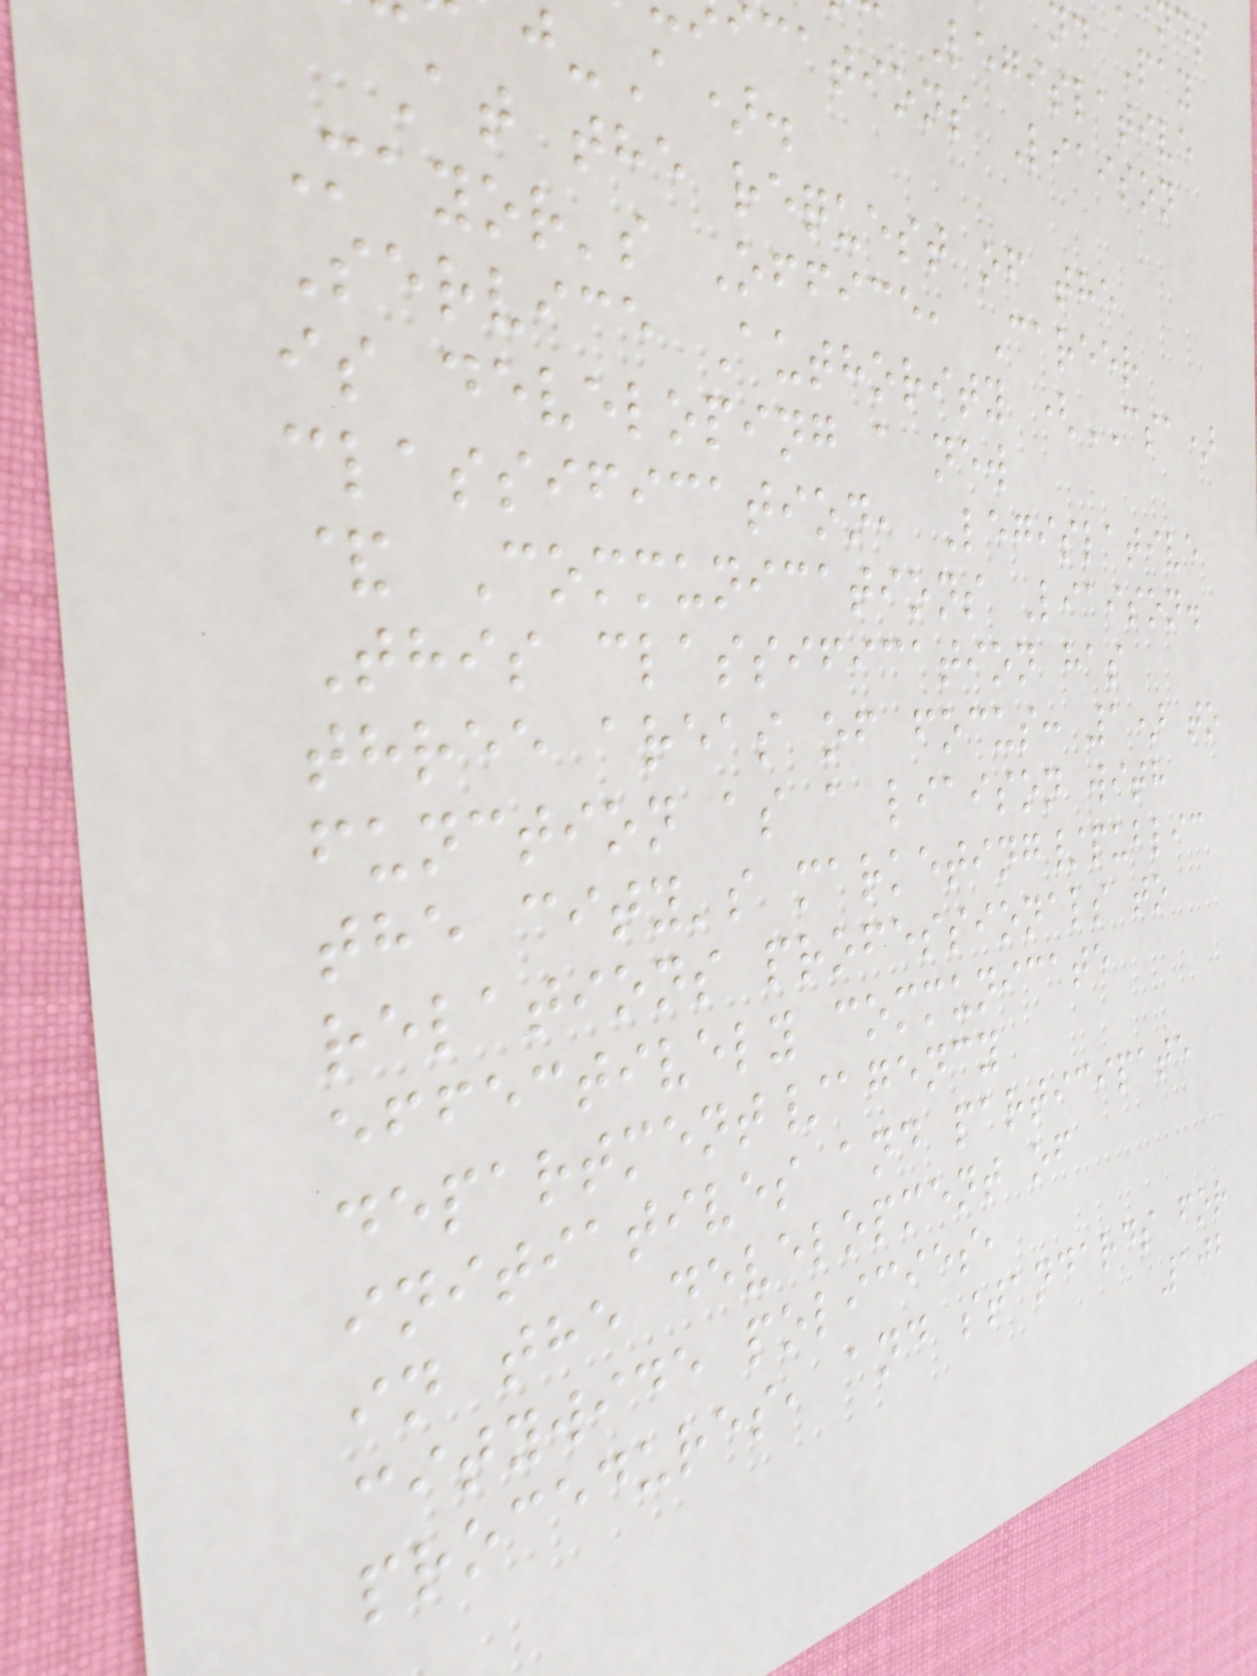nd Pay
Legislative
cations Liaison
-A).
At the request of the
Mayor's Office, Career
Service Authority (CSA)
is developing a new
classification, Legislative
& Communications Liaison.
This classification has
three areas of focus: 1) to
function as a liaison with
the city's marketing/public
relations professionals to
effectively communicate
department/agency
initiatives and participate
in the development of
citywide policies,
procedures, and standards for
102
